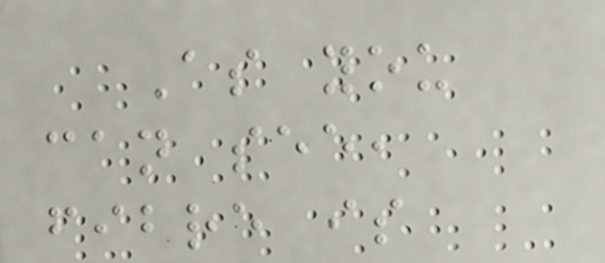As you
can see,
fibre is
